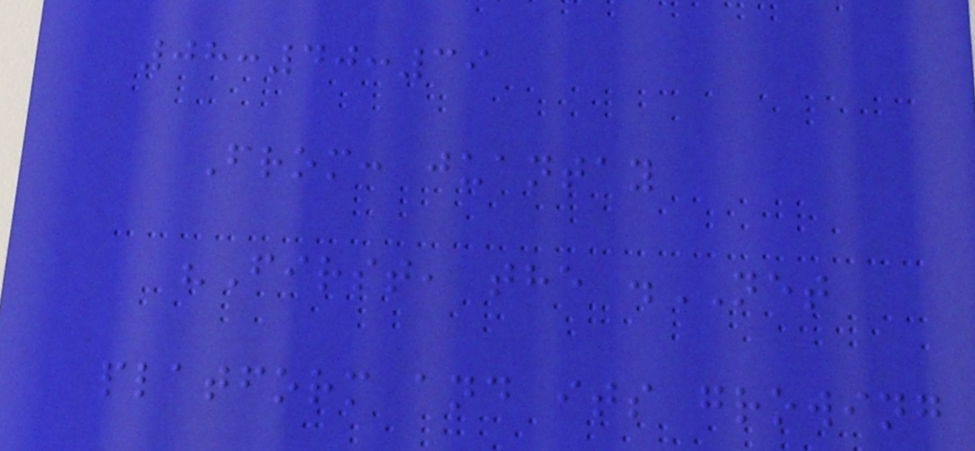08:40:39
From: juantay
"First, the .NET
platform and its growing
